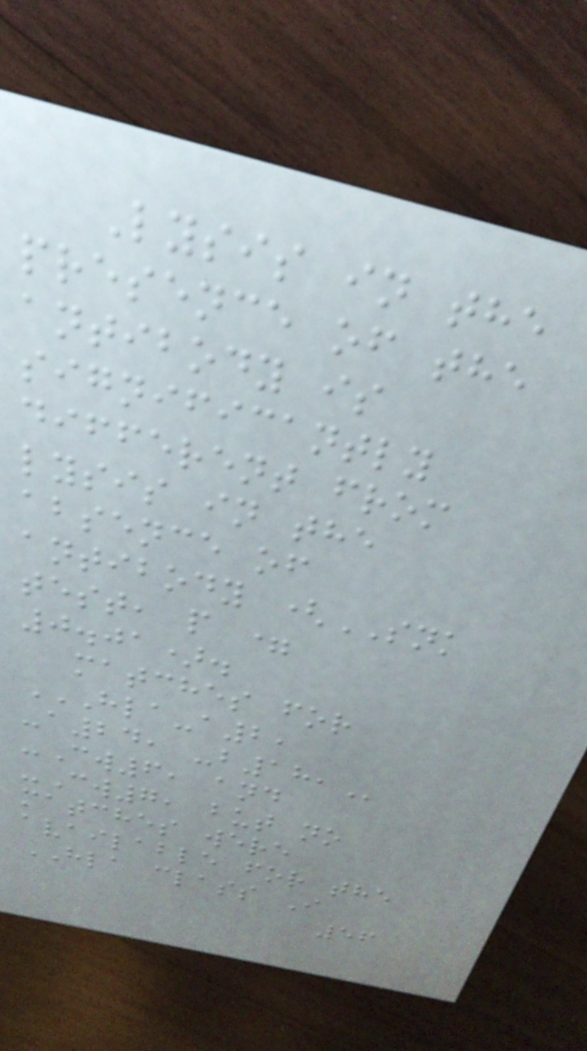Lysis in the
presence of the
antibody is
significantly
different from
lysis in the
absence of
antibody (SNK
test, p =
0.01).
matches for
HLA-A2,
-A24, -B18,
-Cw6, and
-Cw7, but no
matches were
available for the
HLA class I
56
